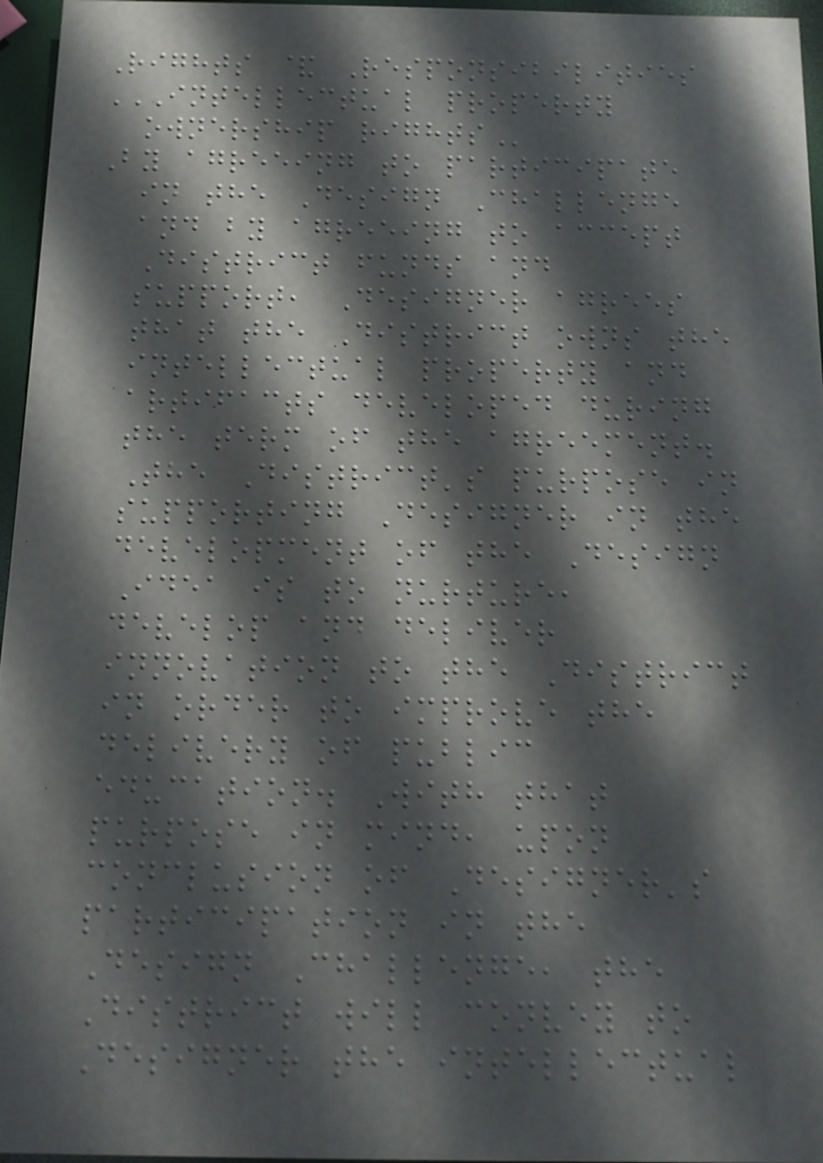Rights & Responsibilities
INTELLECTUAL PROPERTY
OWNERSHIP RIGHTS
By agreeing to participate
in the Design Challenge
and by agreeing to accept
District funds and
support, Designer agrees
that the District owns the
intellectual property and
artifacts developed during
the term of the agreement.
The District's purpose in
supporting Designer in the
development of the Design
Idea is to nurture,
develop and deliver
innovation to the District
in order to improve the
delivery of public
education. With that
purpose in mind, upon
conclusion of Designer's
participation in the
Design Challenge, the
District will convey to
Designer the intellectual
